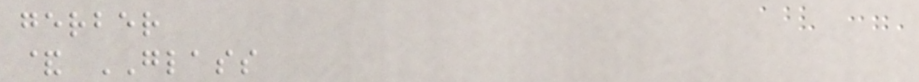gerber
& GLASS
